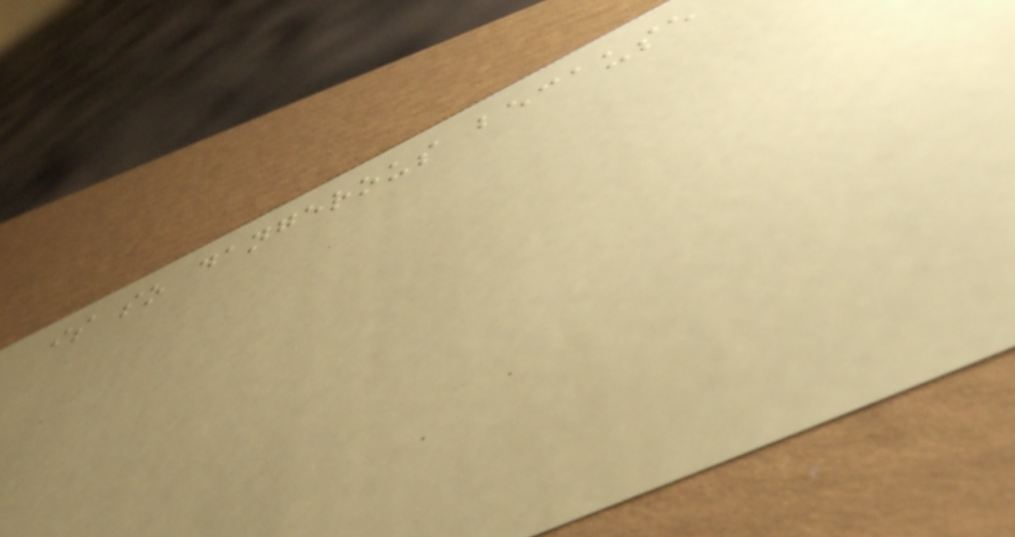is so dangerous because
